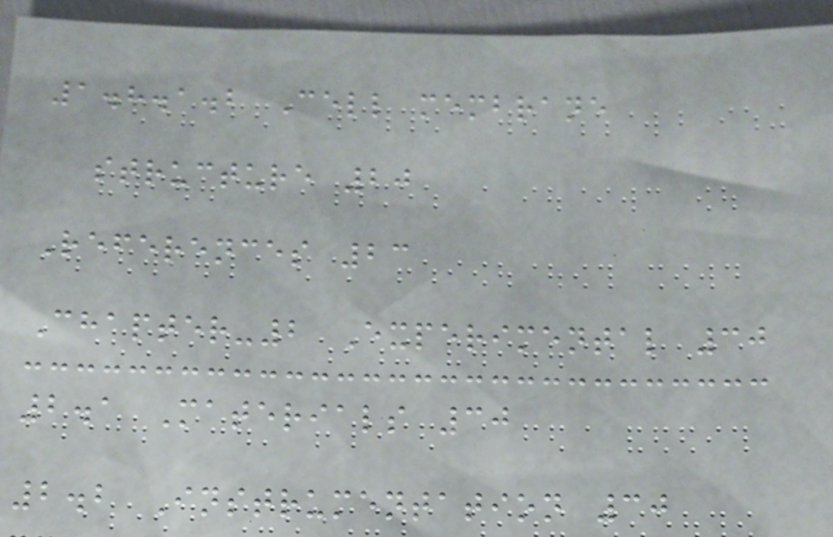1.8.1.2 Cell membrane
structure 20
References 23
Chapter-2 Experimental 30
2.1 Materials 30
2.2 Instrumentation 30
